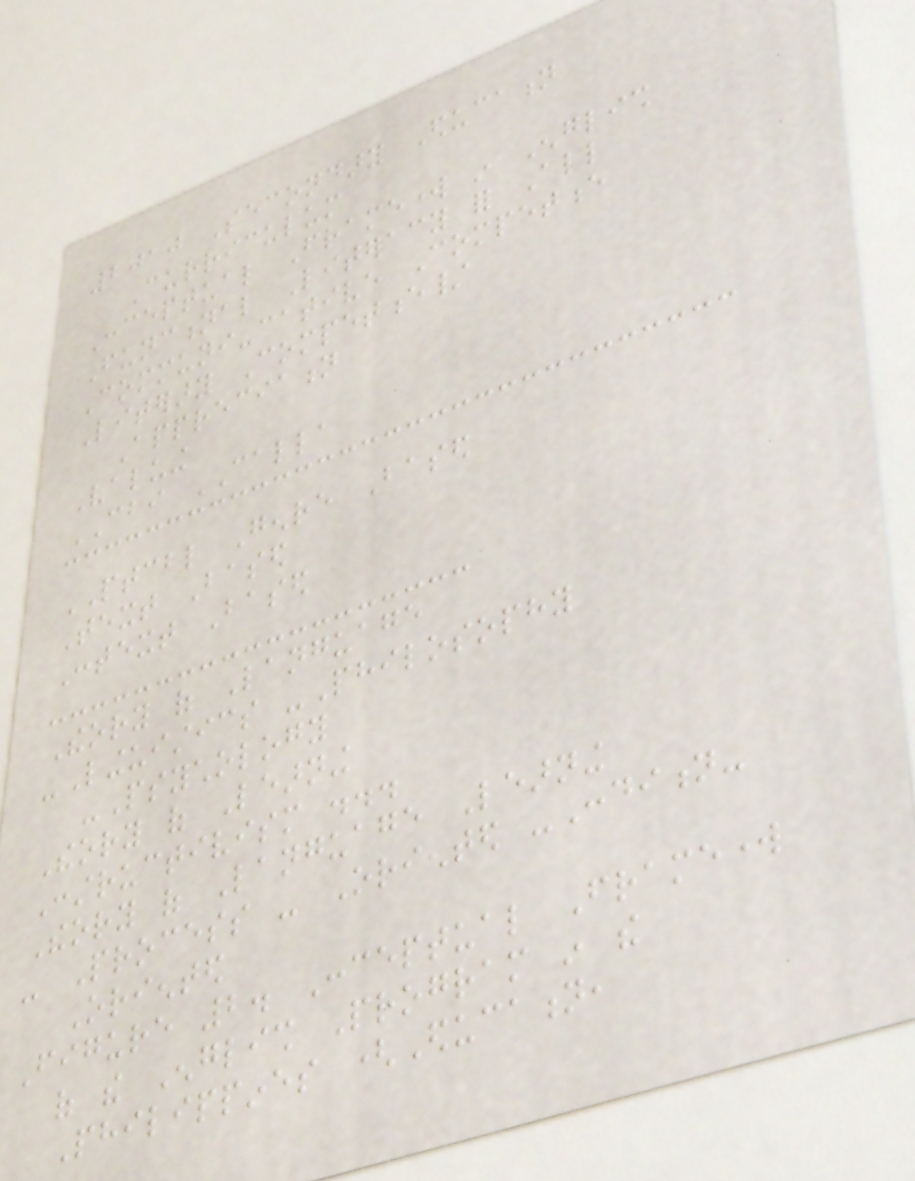2010 Secondary Education
Curriculum
Conceptual Framework in English
Functional Literacy for All
Communi-cative Competence
Literary Competence/
Appreciation
Valuing
CBI CALLA
PTCBL Genre Based
Text Based
Context Based
Theory of Language
-Linguistics -Philosophy
-Psychology
Theory of Learning
Constructivism ...
Theory of Language Learning
- Process - Oriented -Condition-
Oriented
Figure 2. Conceptual Framework
of the English Program in the
Philippines (Education,
